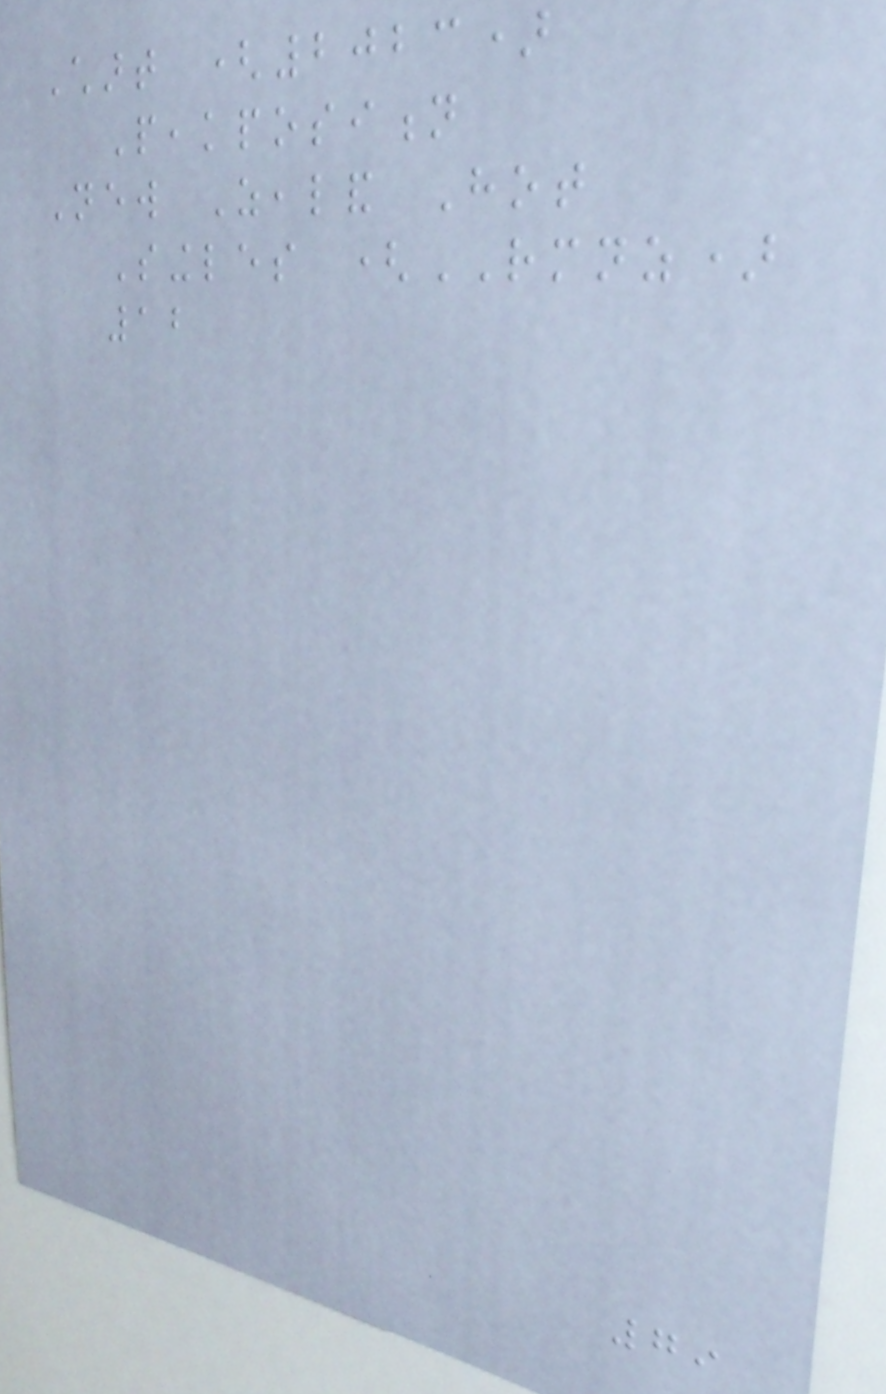Chart (2023)
Peakposition
New Zealand Hot
Singles (RMNZ)
12
79
